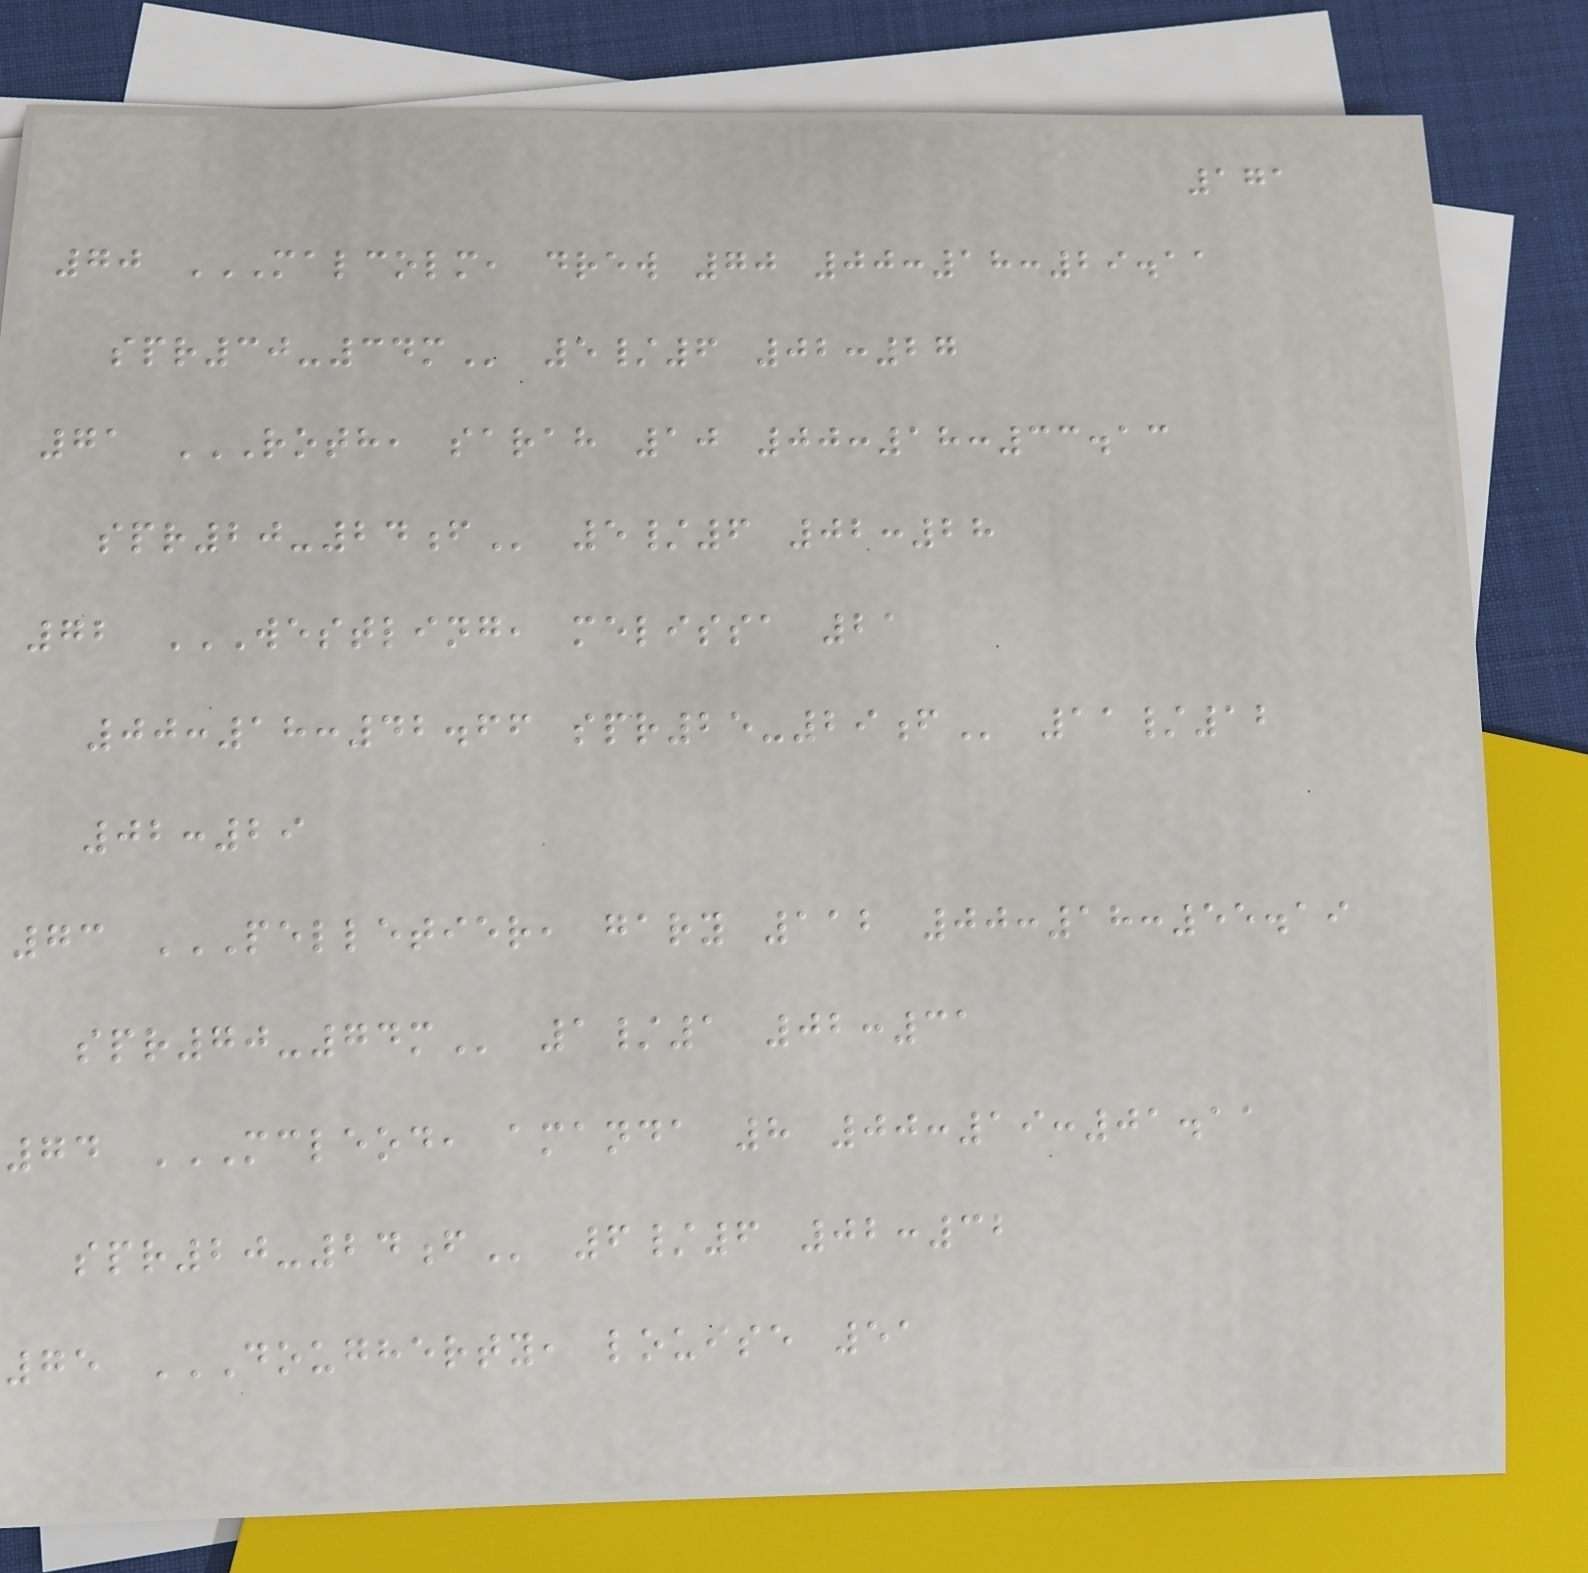171
70 MALCOLM, DREW 70 00:18:29.11
SPR30-34M 5/6 02:27
71 ROTH, SARAH 10 00:18:33.13
SPR20-24F 5/6 02:28
72 WESTLING, MELISSA 21
00:18:42.66 SPR25-29F 11/12
02:29
73 PELLETIER, GARY 112 00:18:55.19
SPR70-74M 1/1 02:31
74 MCLEOD, AMANDA 8 00:19:01.11
SPR20-24F 6/6 02:32
75 DOUGHERTY, LOUISE 51
